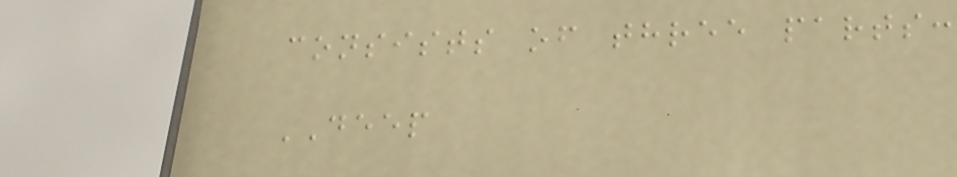consists of three parts:
DEEP
